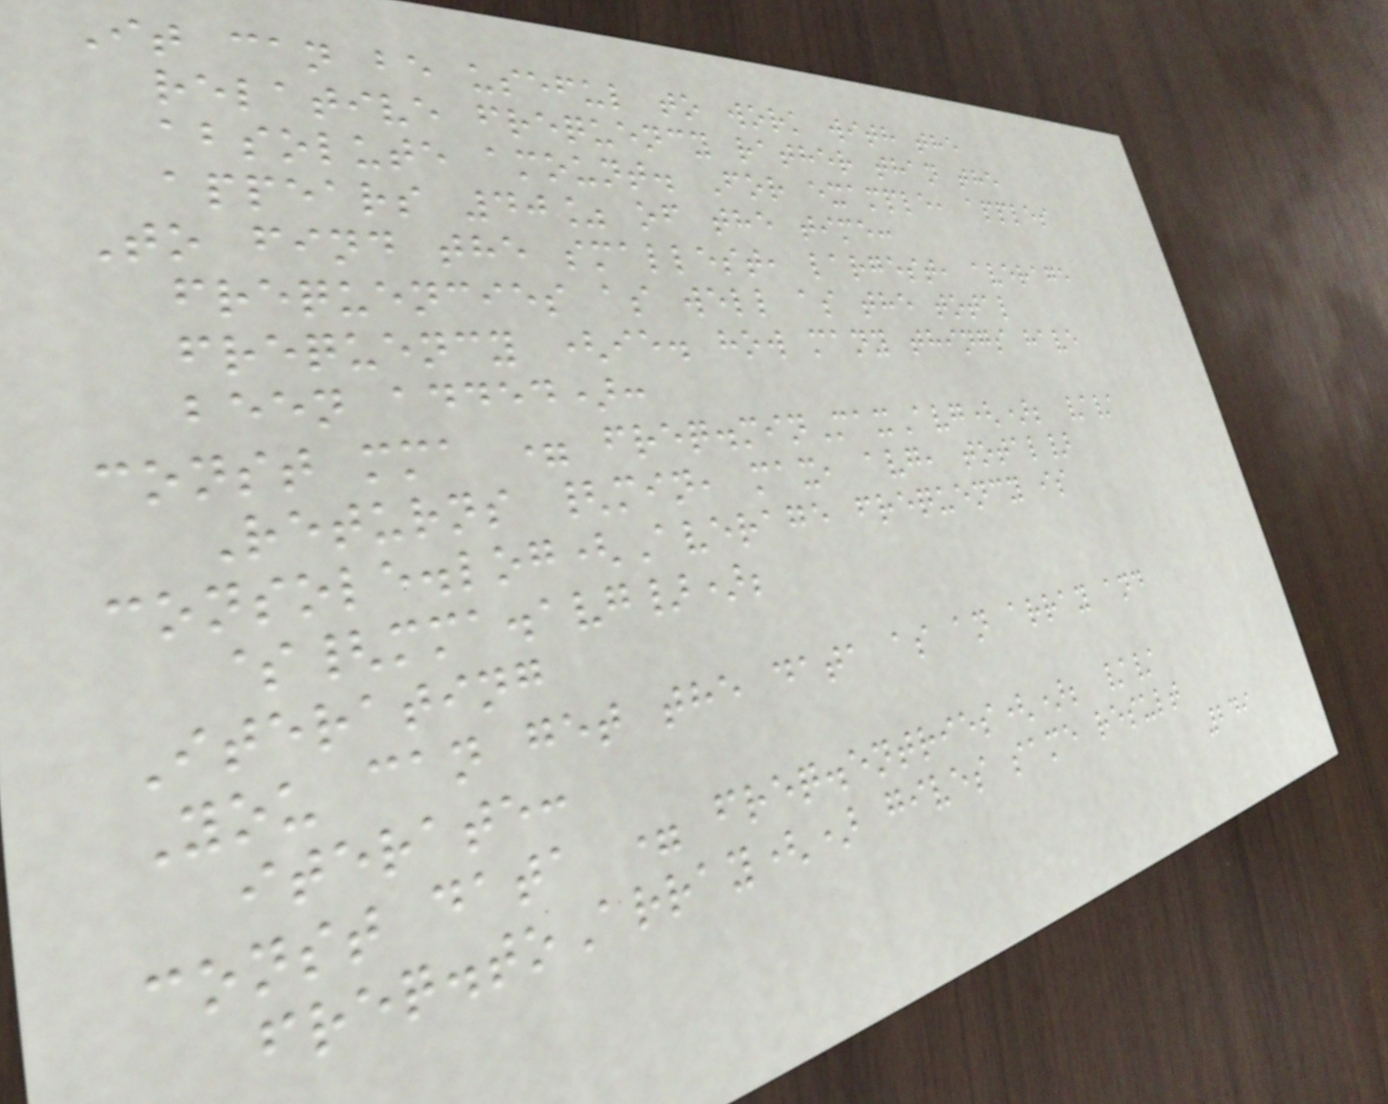It can be useful to work with the
relative frequency rather than the
absolute amount. For example, apples
appears 40% of the time:
To find the smallest, largest, average
frequencies as well as the total
frequency (ie. how many things have
been added):
const mma = freq.minMaxAvg(); //
Returns {min, max, avg, total}
console.log(Average frequency is
${mma.avg});
Iterating
You can get the data as an array and
iterate:
const data = freq.entries(); //
freq.toArray() gives same result
249
